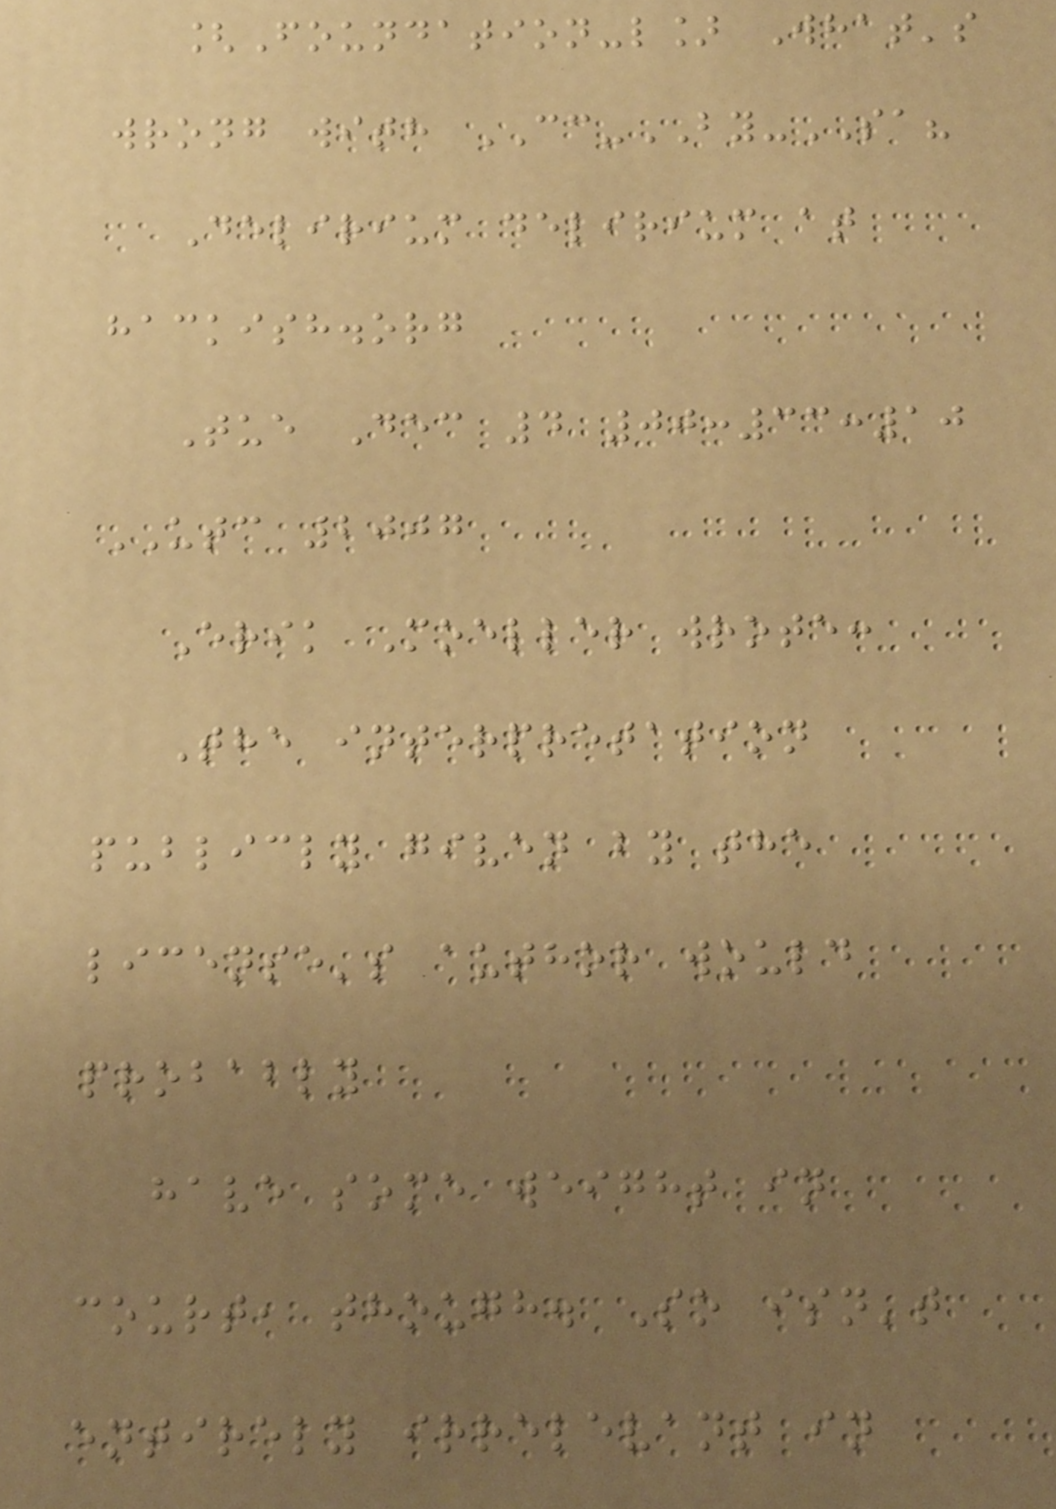[Foundation-l] What's
wrong with CC-BY-SA?
Delirium delirium at
hackish.org
Tue Dec 4 00:33:10
UTC 2007
Erik Moeller wrote:
The interpretation
publicly given by the
license's author would
probably
have some weight in
court, though. So isn't
entirely irrelevant in
